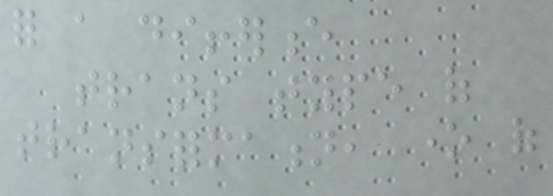for a difference
trans type of
transformation, one of
